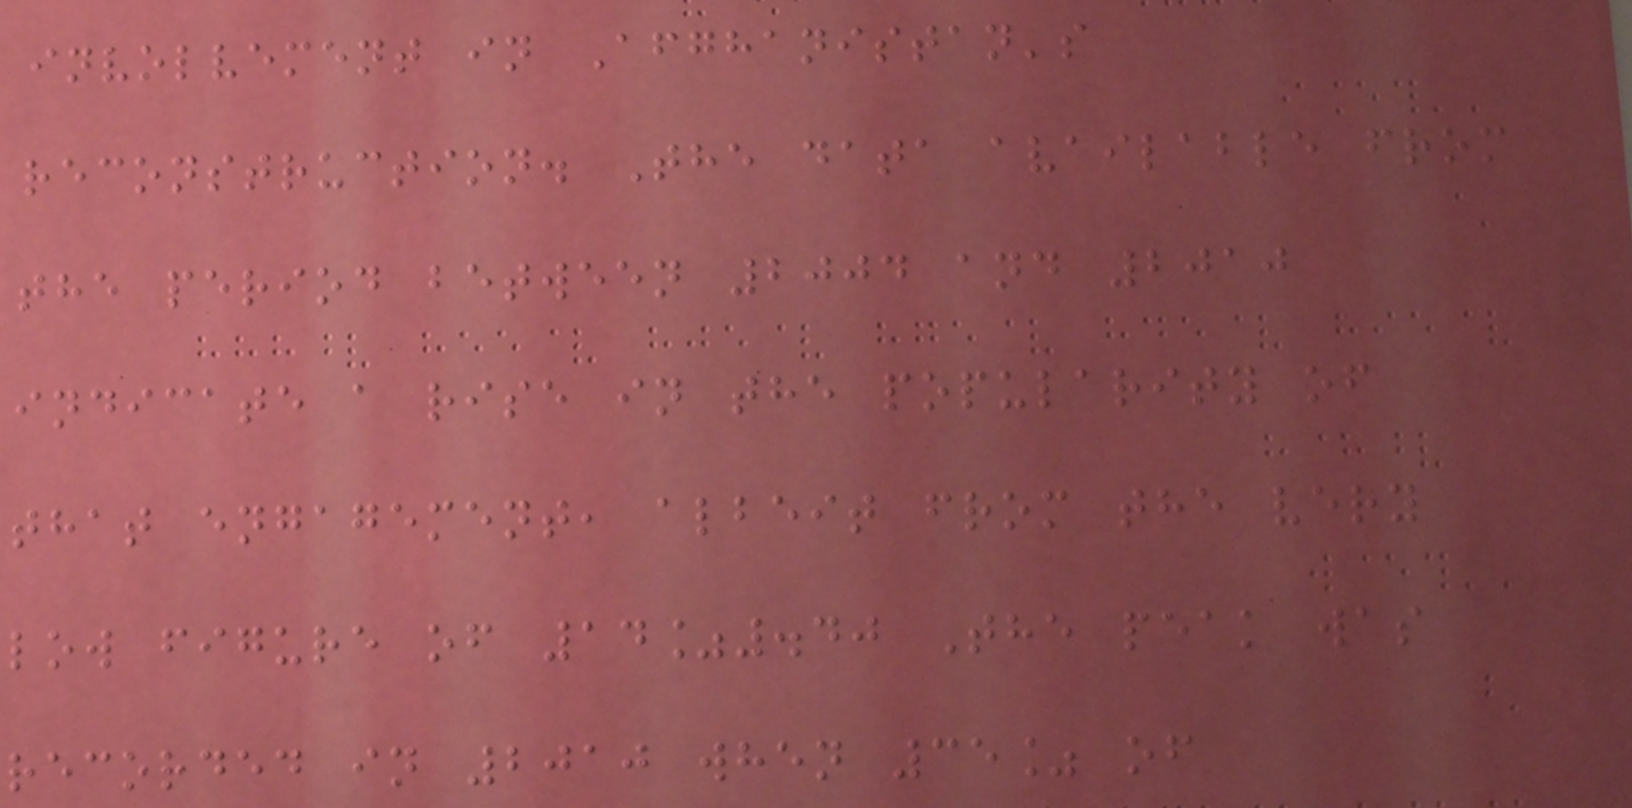involvement in Afghanistan's
reconstruction. The data available from
the period between 2004 and 2010
indicate a rise in the popularity of
that engagement, albeit from the very
low figure of 14%.40 The peak was
recorded in 2010 when 35% of
